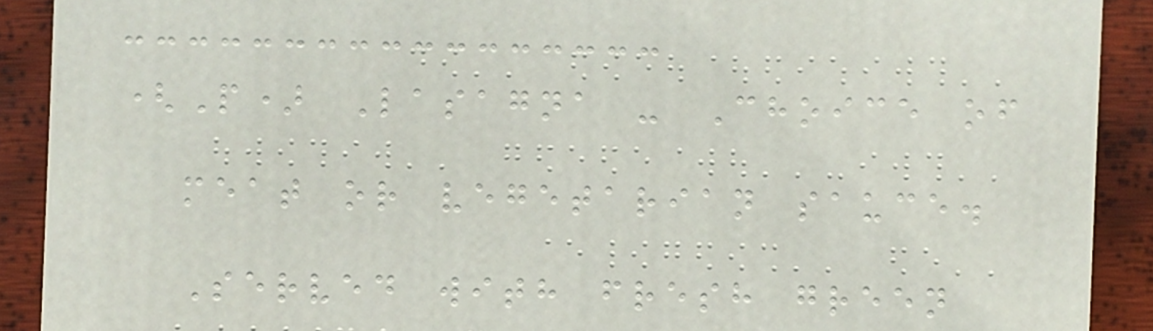(P) Lasagna - Choice of
meat or vegetarian sauce.
Served with fresh green
